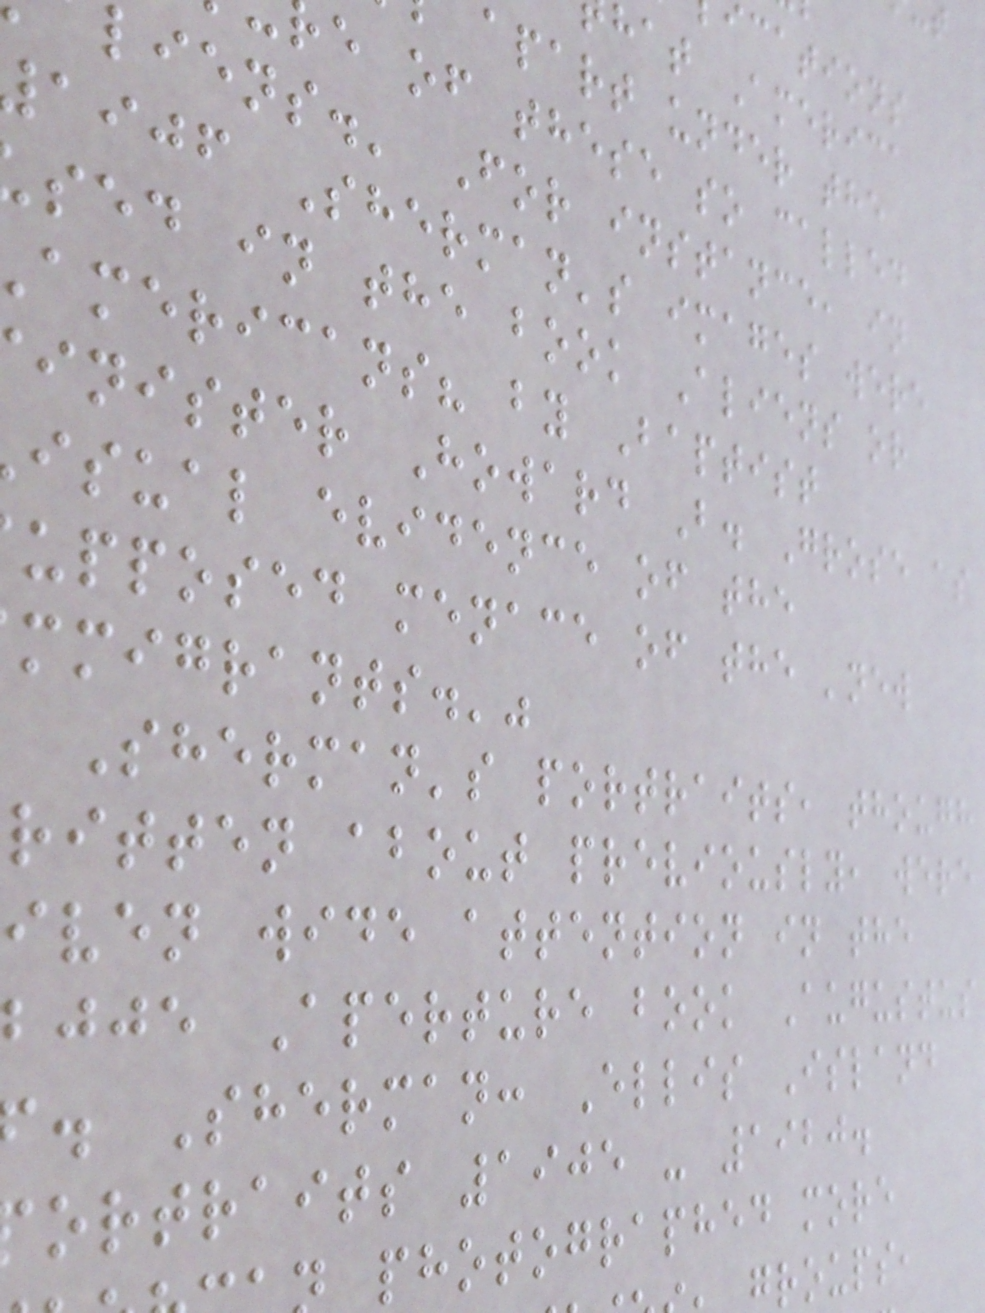cations
hat America
apart under the
e of these so called
liens.' For instance, in
aijf Sherman's images were
sed in the book Aliens or
americans? by Baptist
inister Howard B. Grose as
isual evidence of the
upposed menace of the 'new
mmigrants.'"
Sherman's portraits, though
ritten about previously, were
iven wide attention in the
bjje Aperture book Augustus
. Sherman: Ellis Island
ortraits 1905 - 1920.
photographed more
groups,
